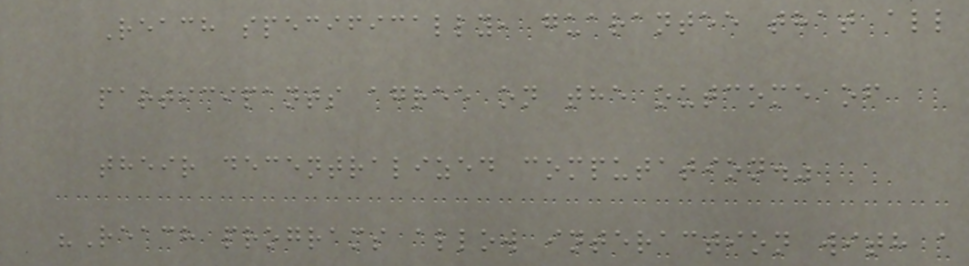Reach specifically, guarantee that all
participants agree on the outcome of
their decentralized computation."
"Reach programs allow interaction with a
